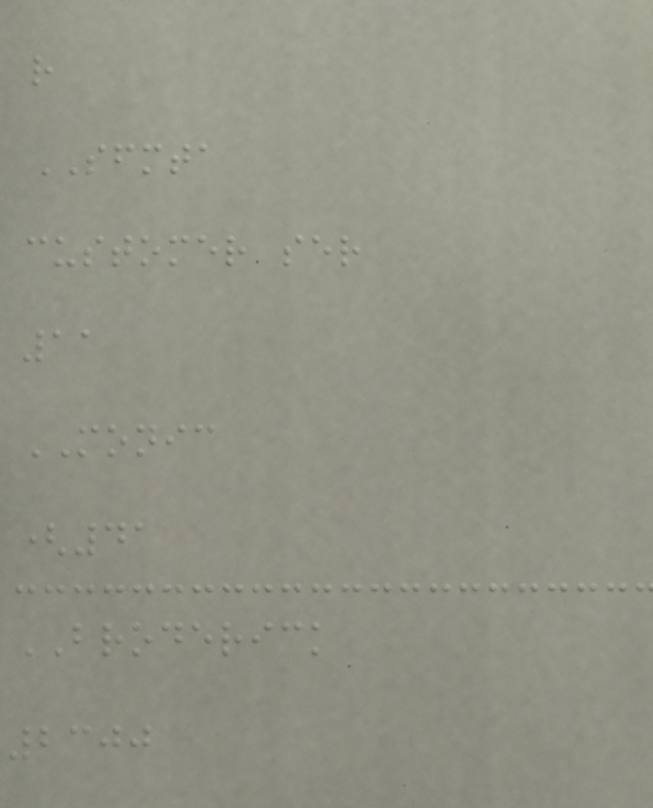r
SFMTA
customer ser
11
MONIC
(41
BRODERICK
2300
